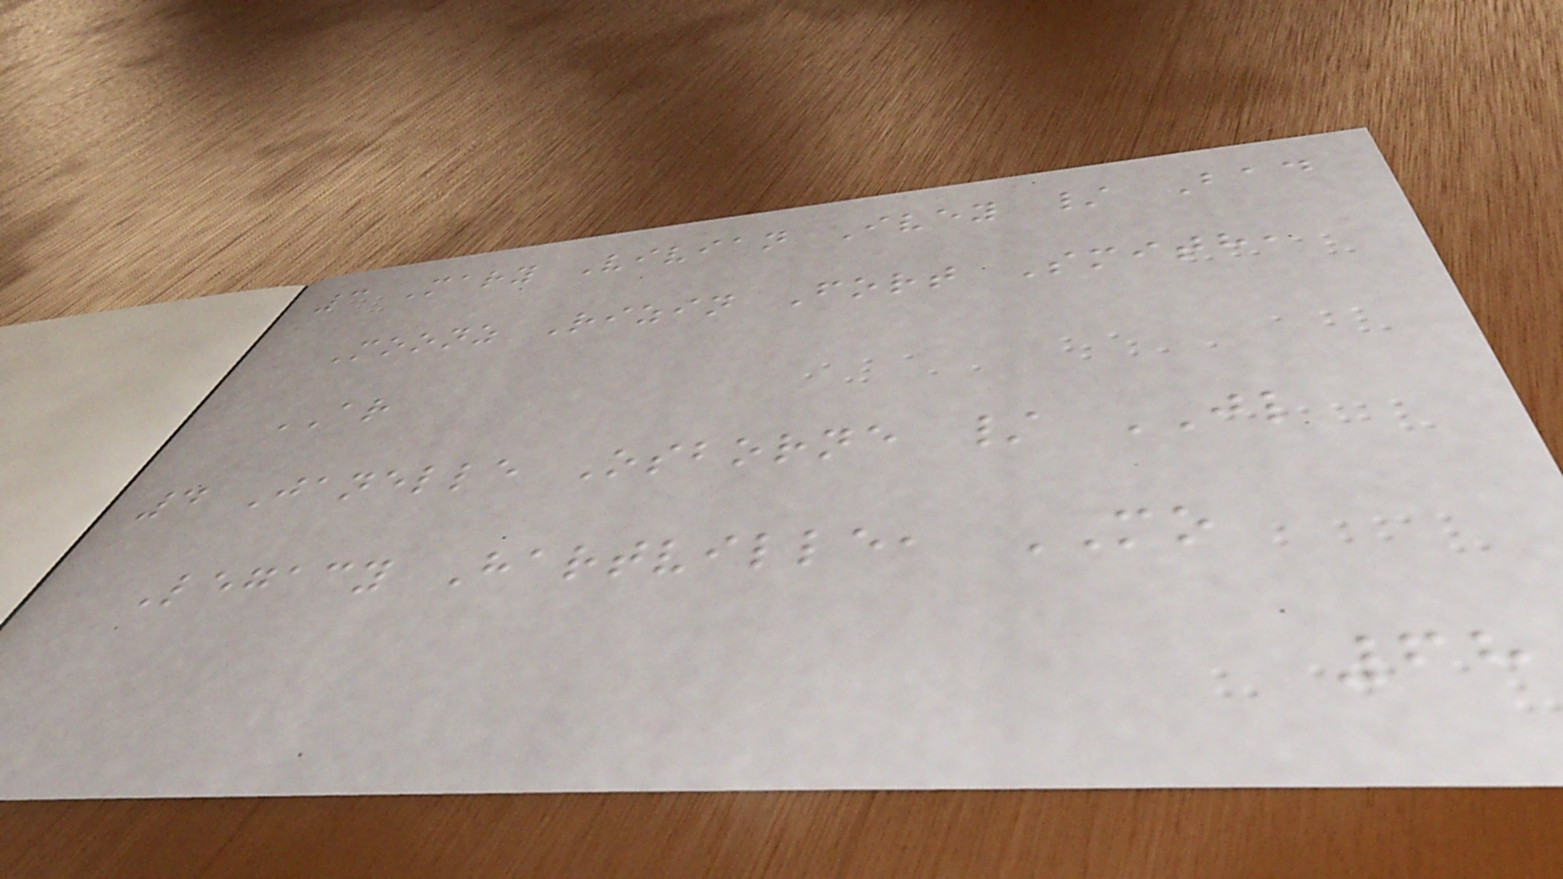3 Mary Vivian Ivey / Bad
Moonz Rizin Fort Smith,
AR
4 Janelle Osborne / JL
Legacy Hartville, MO
68
